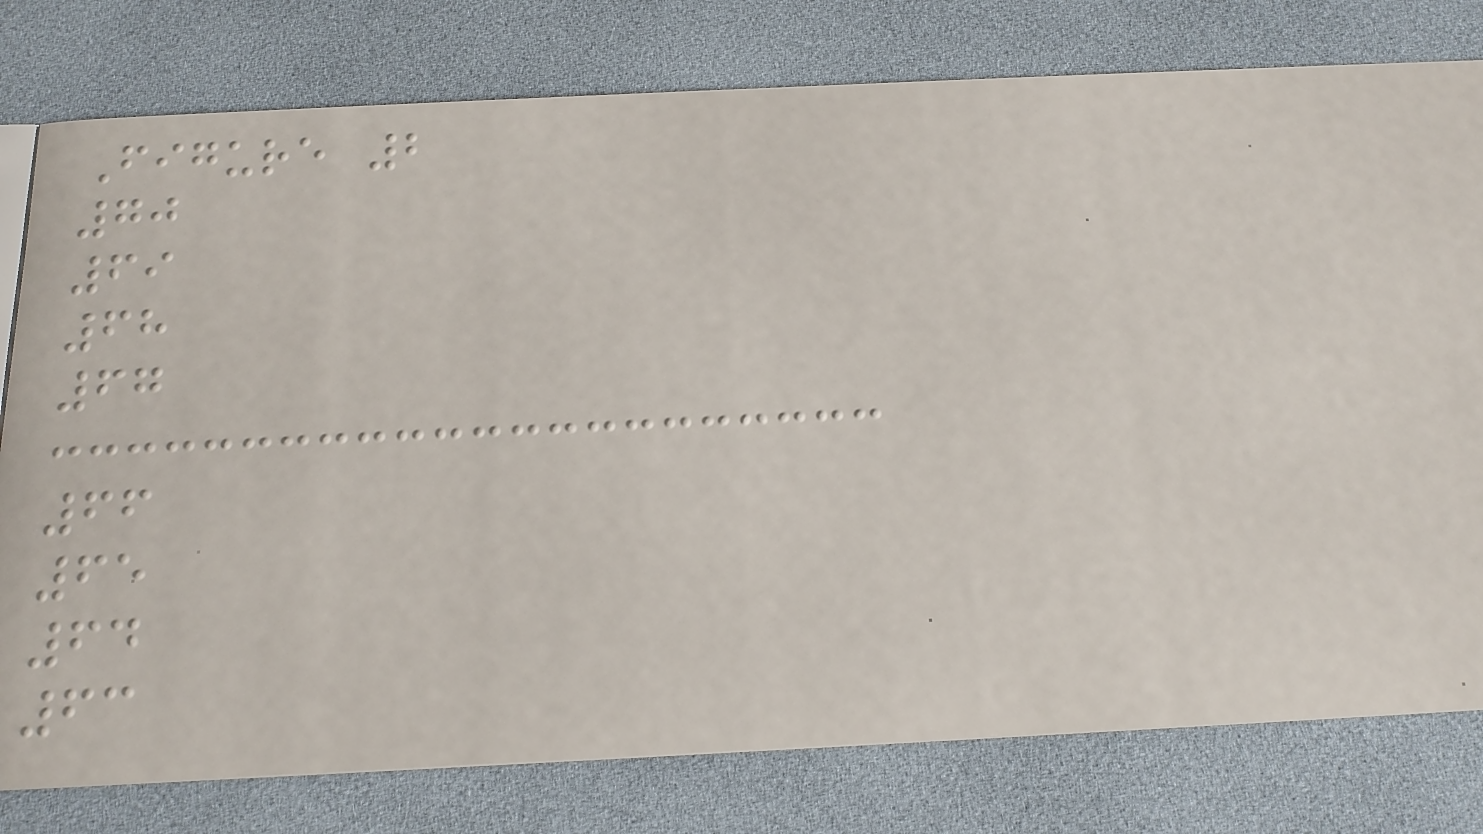Figure 2
70
69
68
67
66
65
64
63
